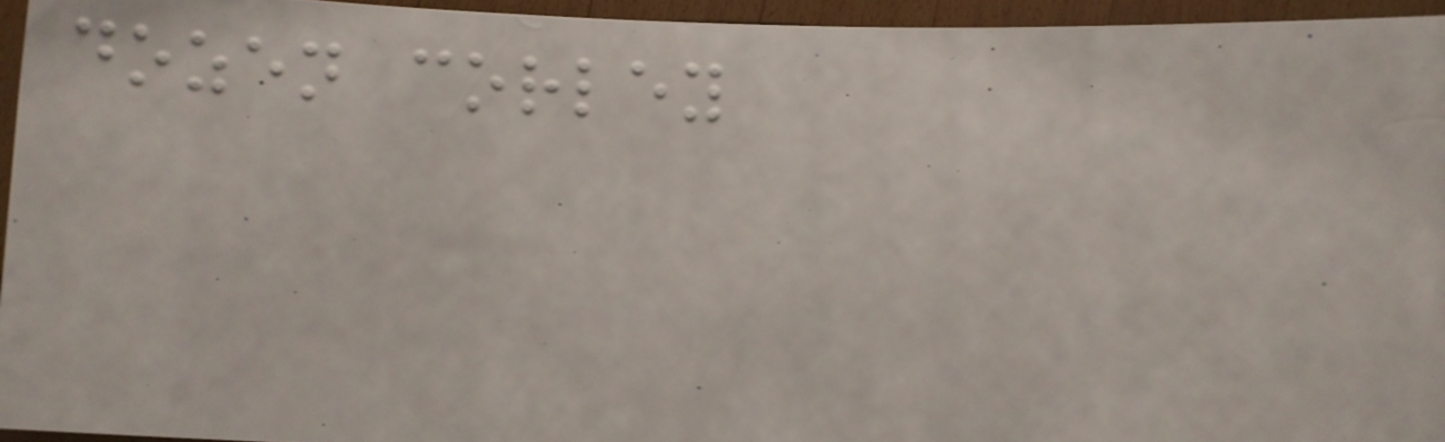dozen corley
